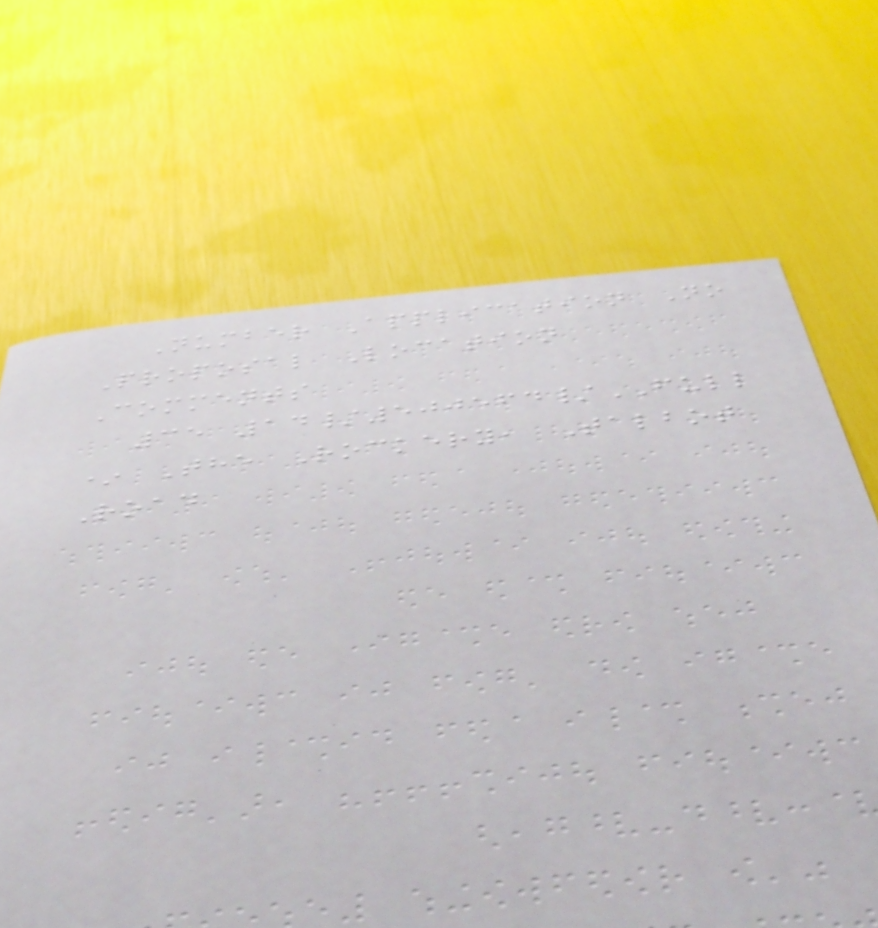Number Application No
Proposal Location
Comments
35 14/500564/FULL
* The Rockery, Talbot
Road
